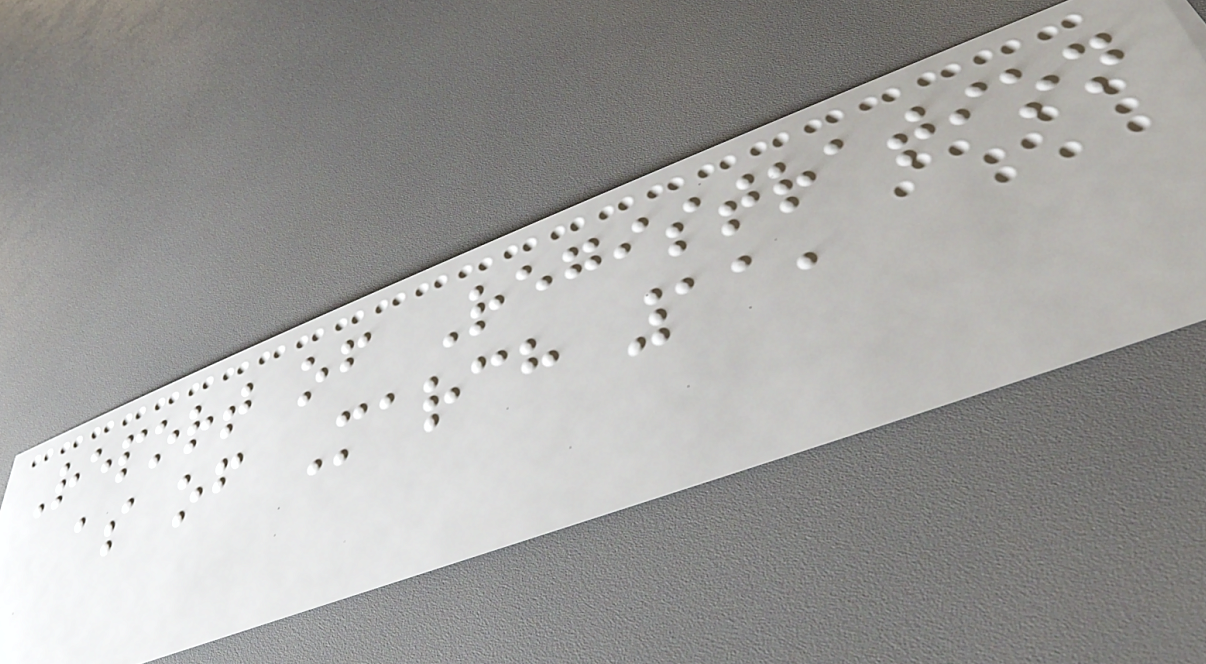Report of Registration
as of March 11,
